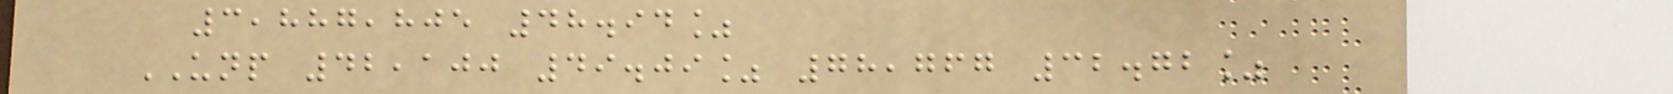3,887,805 48.94%
UNP 42,100 49.09% 78,767 32.72%
